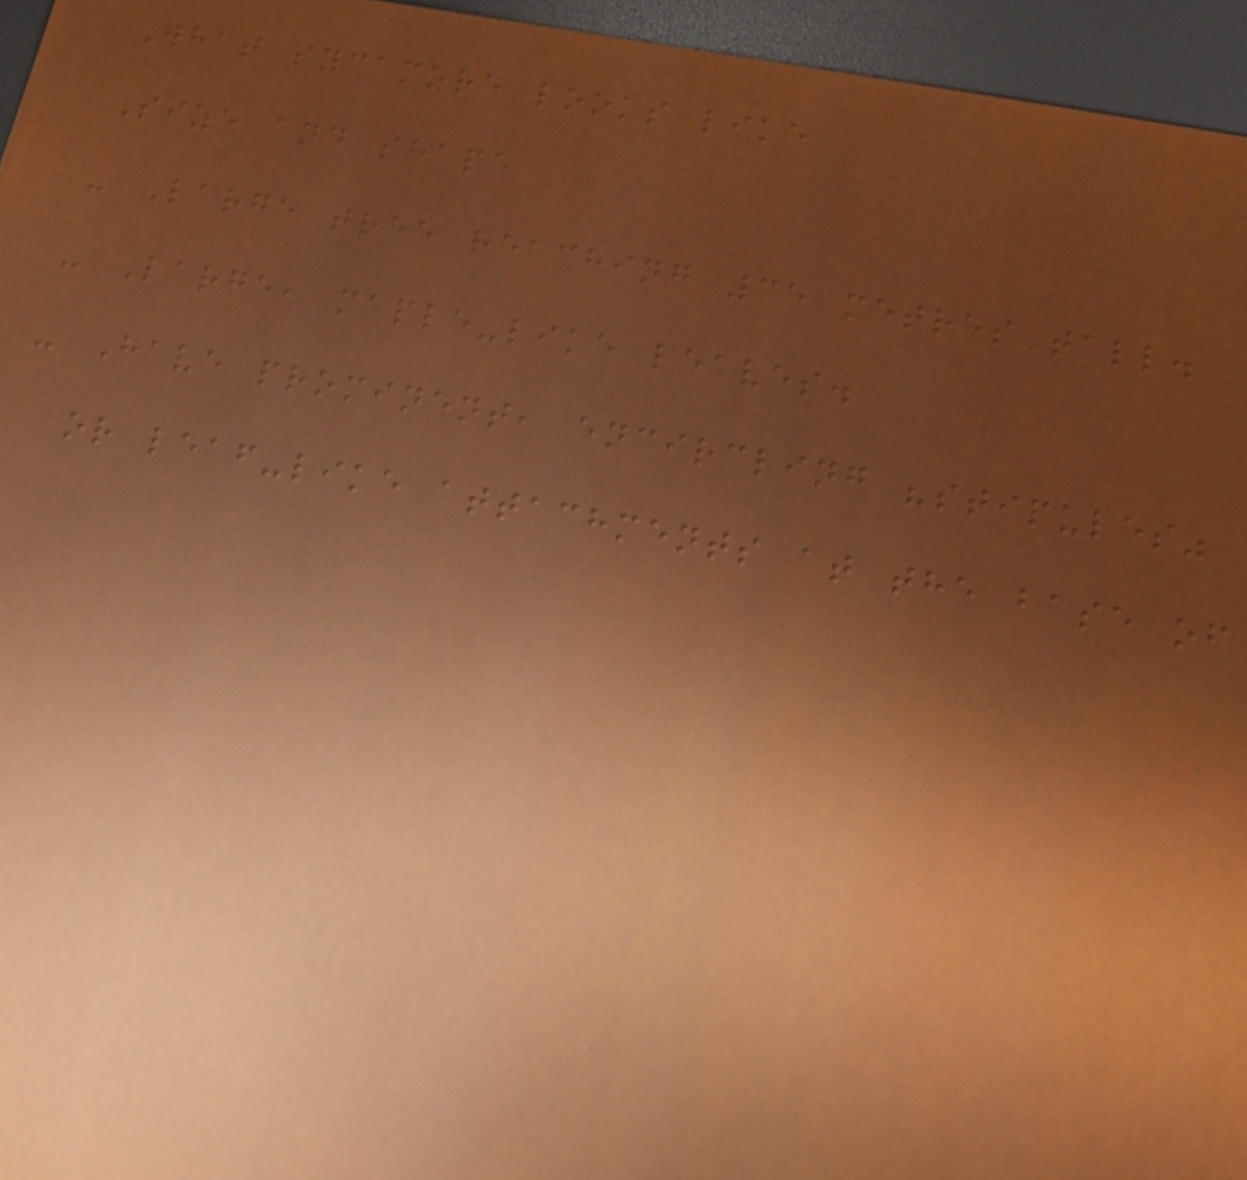What sycamore looks like
Size and shape
- Large tree reaching 35 metres tall.
- Large, maple-like leaves.
- Have prominent, encircling "stipules"
or leaf-like attachments at the base of
